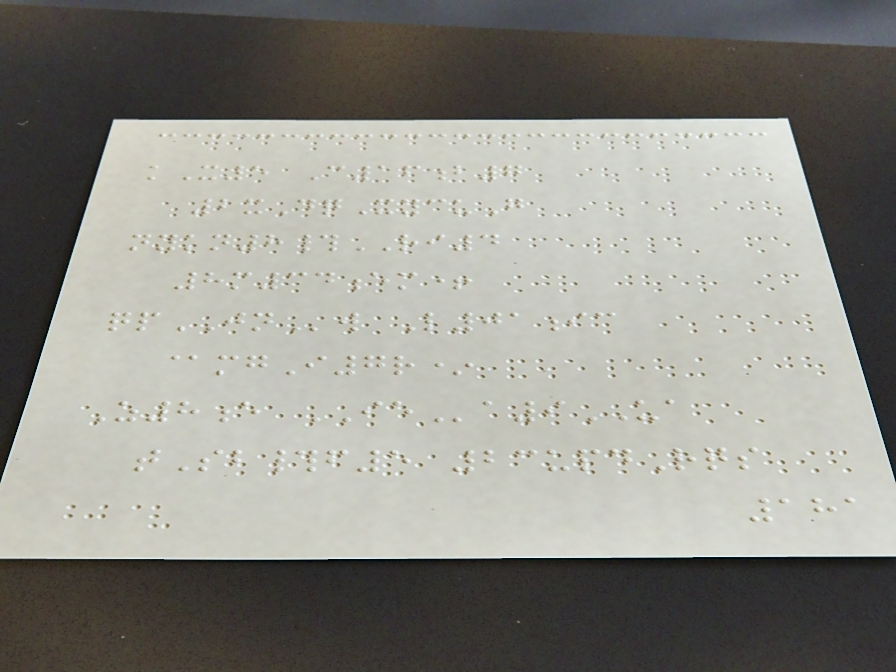kX5 C16b7
2xDqXycuG
nykn8#RI4
8m34em+
qpJNw L01ic
@mgI7r*
Z8e IEa9UA
tSb#f5 23updRqs
181
